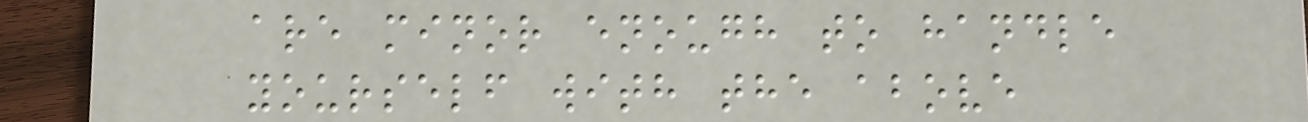are minor enough to handle
yourself with the above
